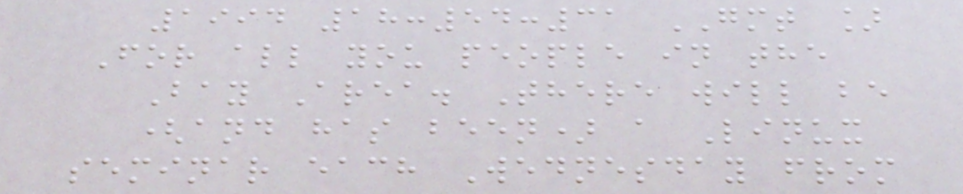1994 18:54:31 GMT ]
For all you people in the
Bay Area. There will be
(and has been) a Linux
seminar each Wednesday from
